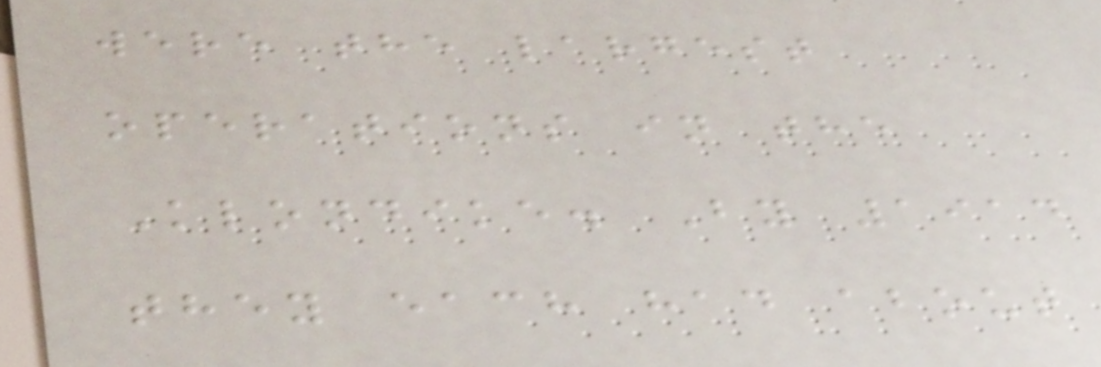were the largest
operations in the
Klondike. By 1914
they each had about
